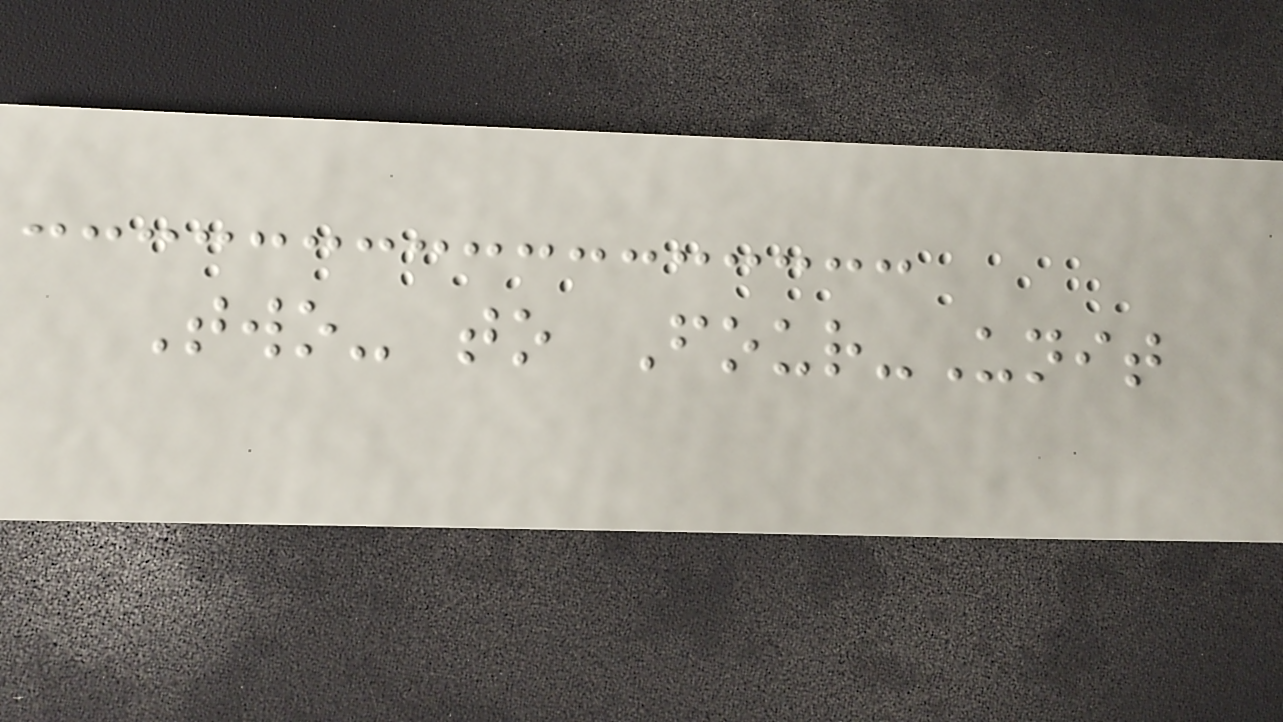Two- to Four-Unit
